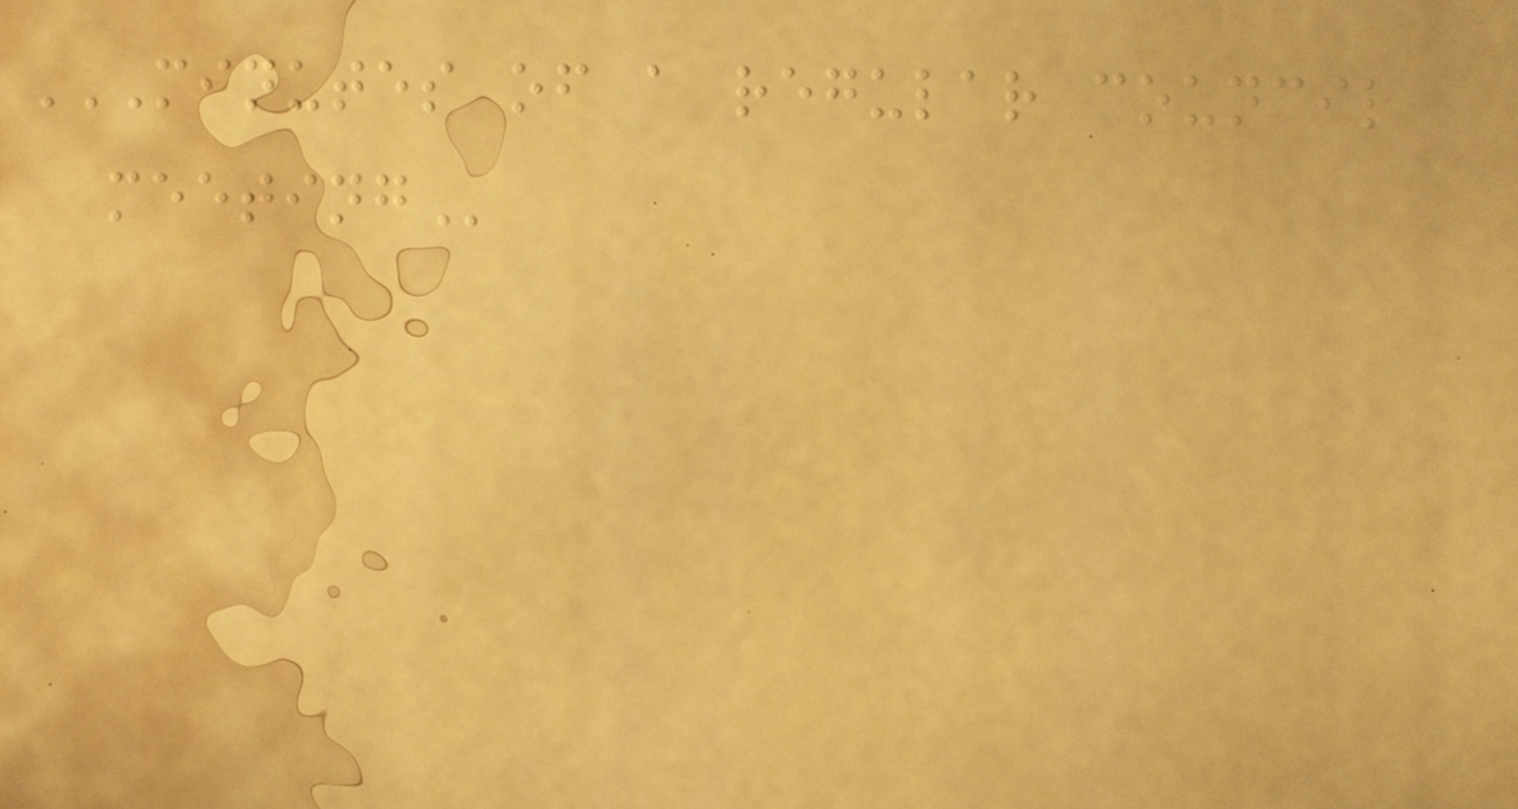MINUTES OF A REGULAR COUNCIL
MEETING
